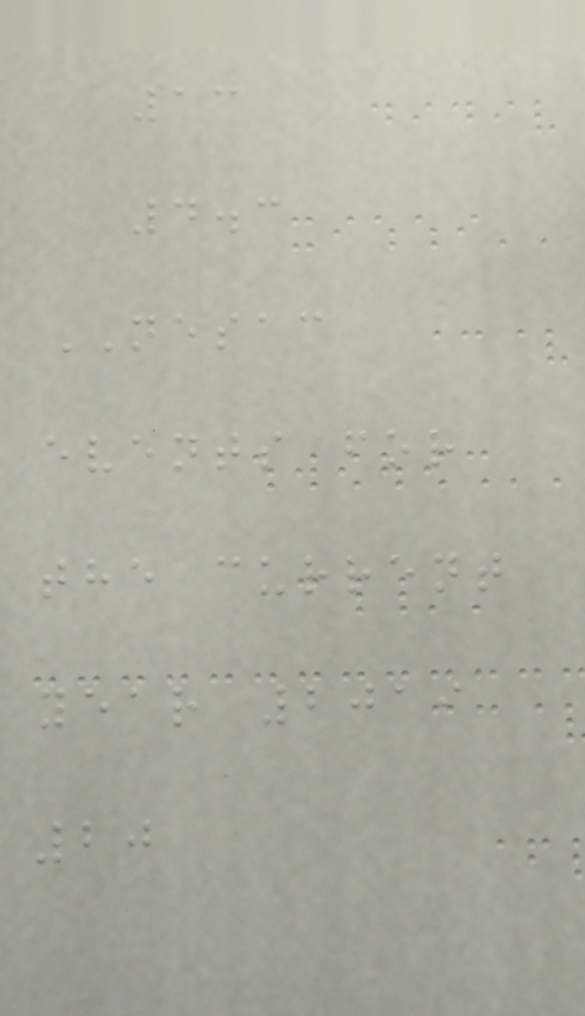13
4.3
NESAC
events for
the current
year 2019
20
